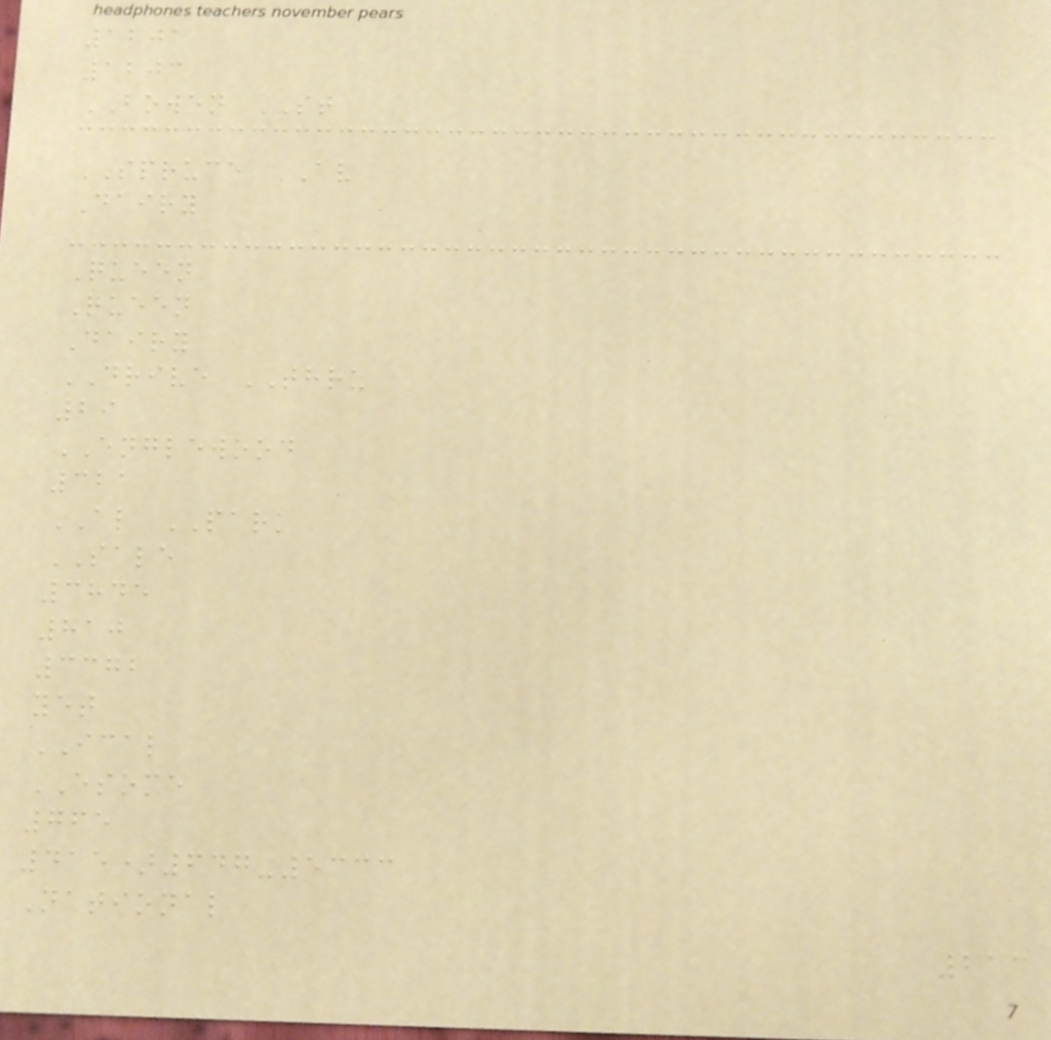1201
1203
BOWEN ST
SPRUCE AV
Dairy
Queen
Queen
Dairy
DRIVE THRU
29
ENGLEWOOD
321
AL PARK
SALE
3845
810
3372
yet
ICAL
ESOME
765
415)647-5333
National
213
